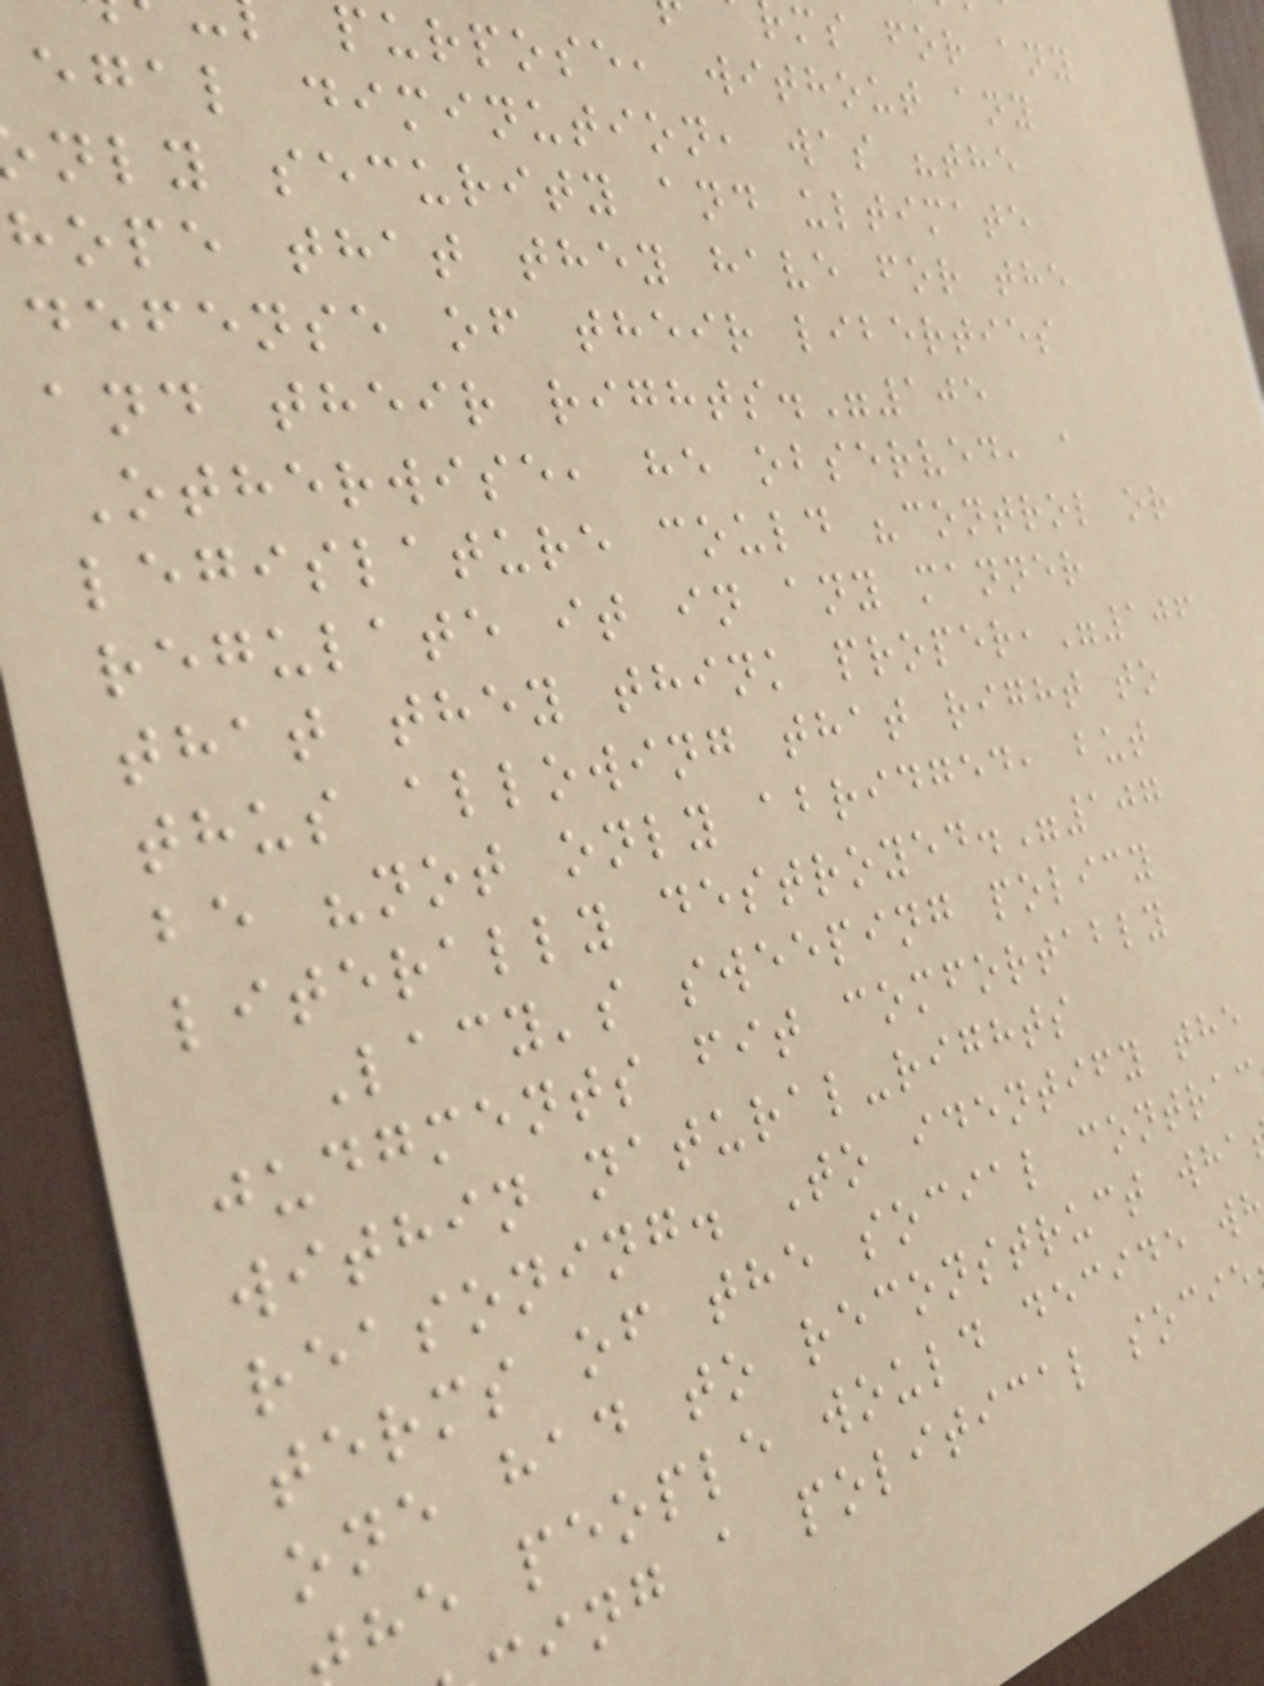ms for any
purpose, without any
egal diminution, was "the
nly security and ultimate
hope that they have for the
defense of their liberties
and their rights."105
Otherwise, he observed, a
legislature could "control or
regulate it in any manner
that they think proper,"106
thus allowing that right to
be "not only abridged, but
literally destroyed."107
Lacy's sweeping policy
judgments fit comfortably
within natural-rights
reasoning. To identify the
terms of the social contrac
one had to reconstruct wha
he people would decide w
ing a political socie
